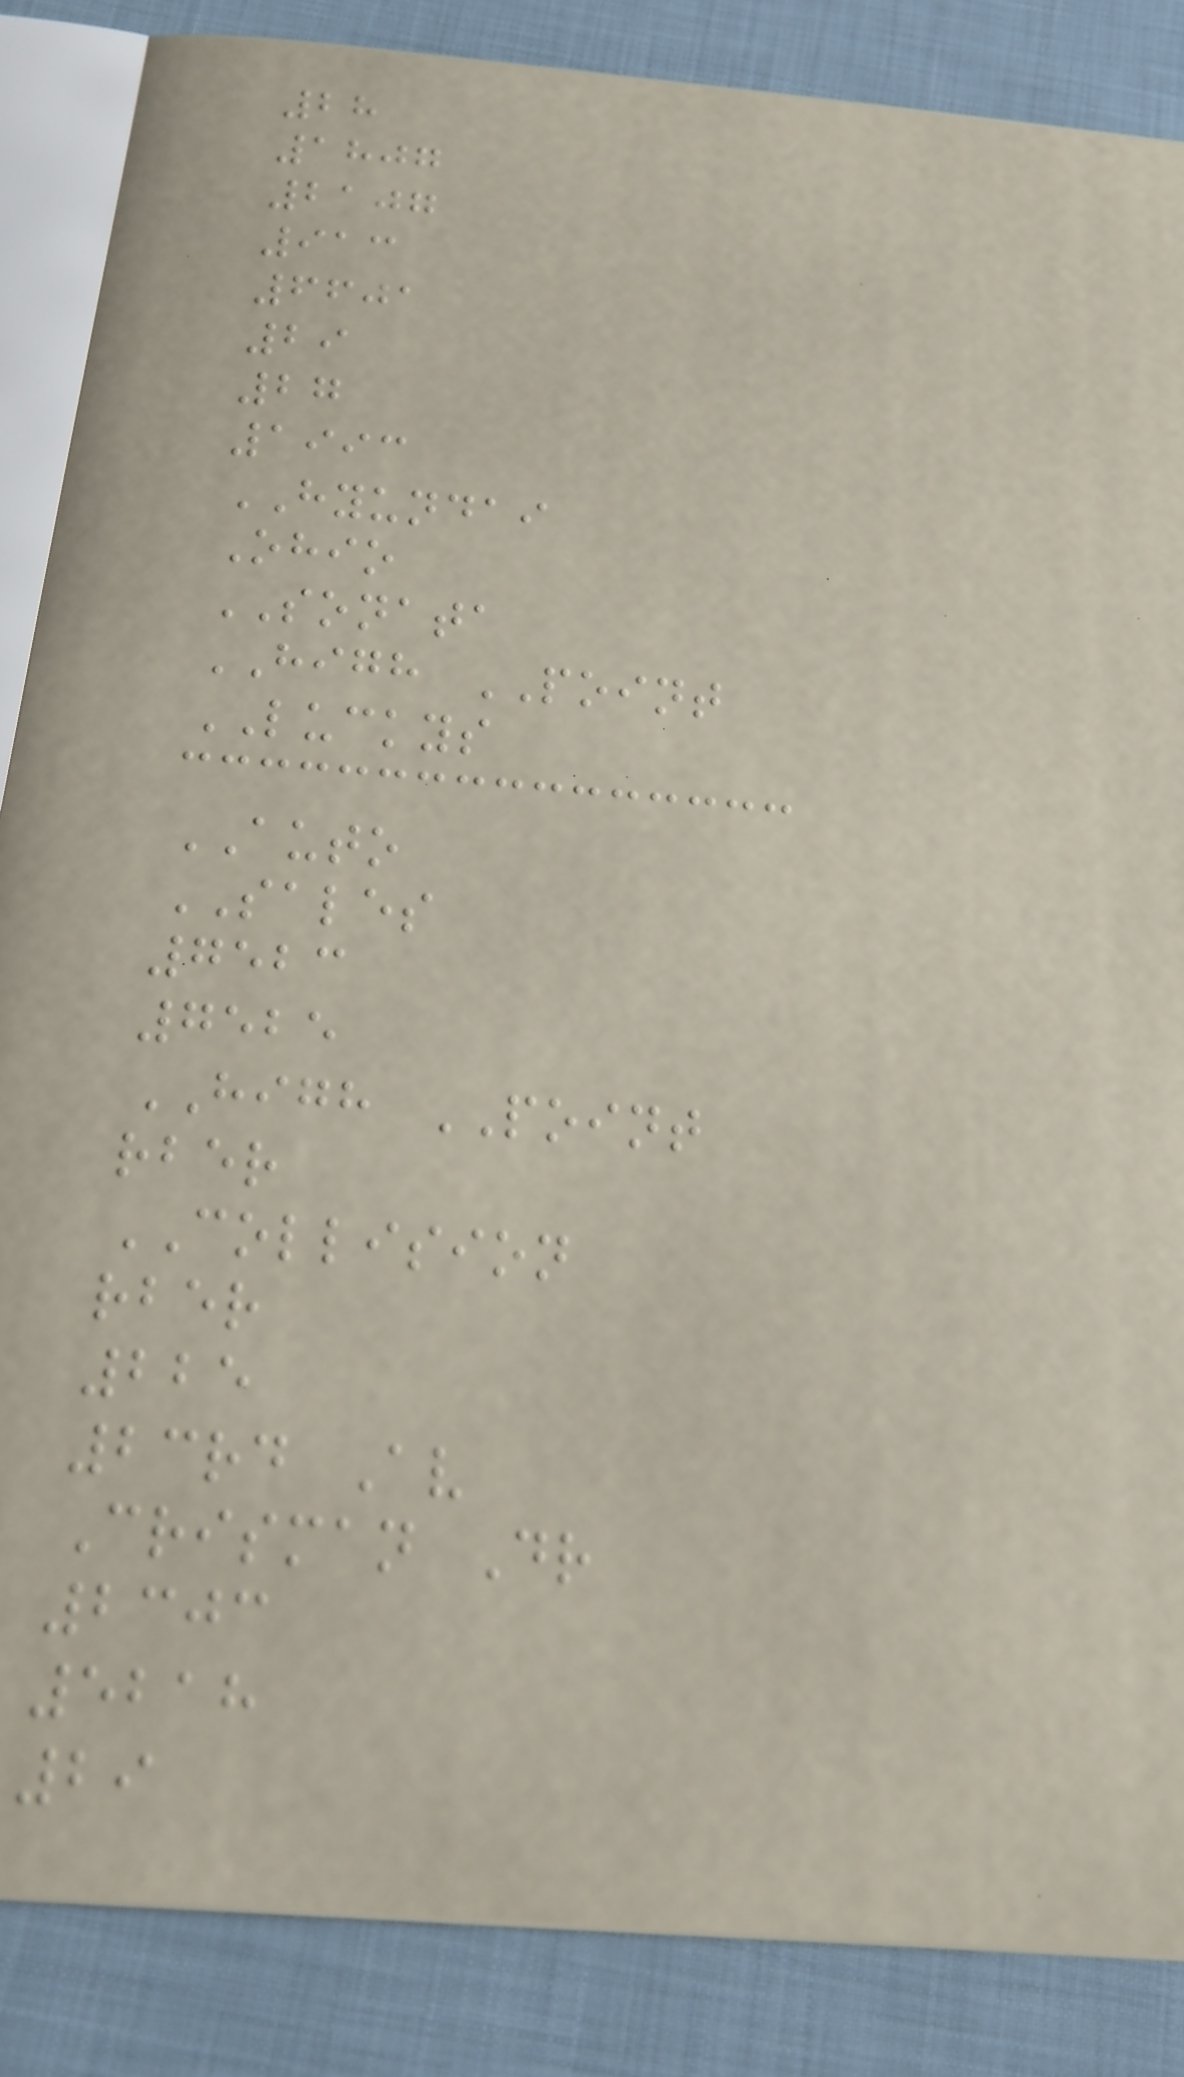28
1807
2107
913
6601
29
27
1993
HYUNDAI
Ohio
SONATA
HIGH POINT
LUCKYS
AUTO
SALES
7523
7525
HIGH POINT
rber
COLLISION
rber
225
23rd Av
Crisman Dr
2303
5218
29
